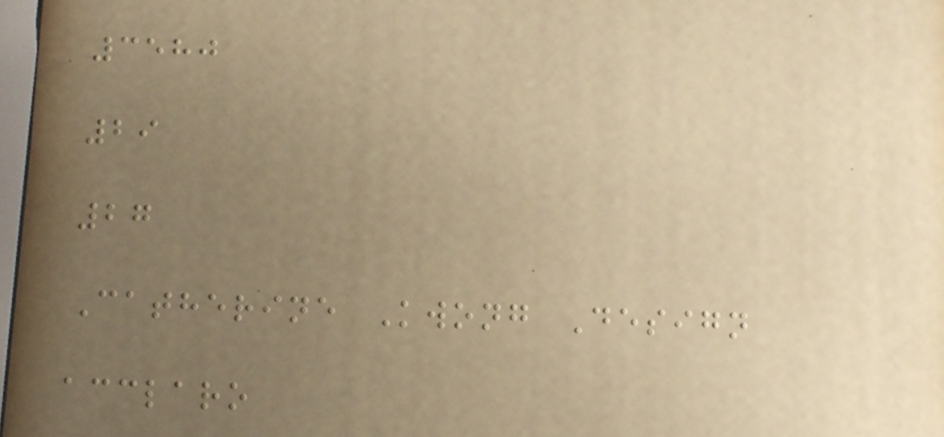3580
29
27
Catherine Kwong Design
acclaro
